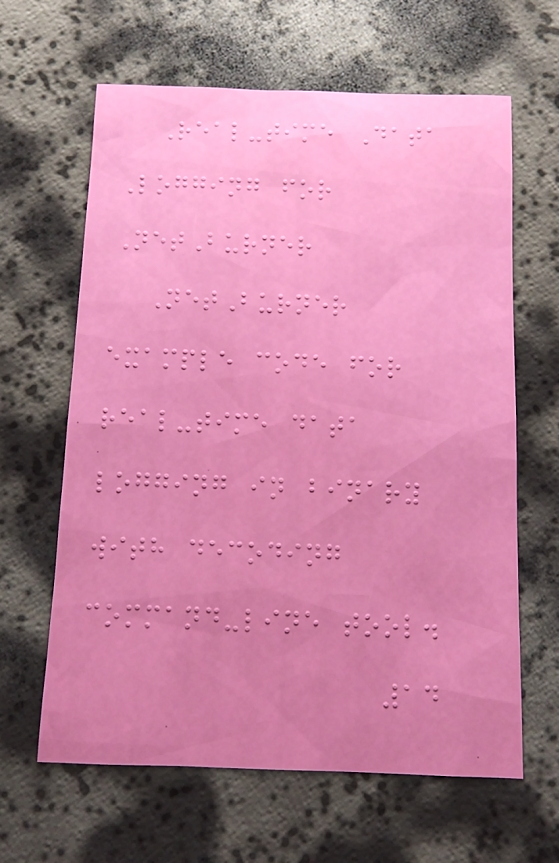Real-time Data
Logging for
NetBurner
NetBurner
example code for
real-time data
logging in binary
with decoding
command-line tool.
14
